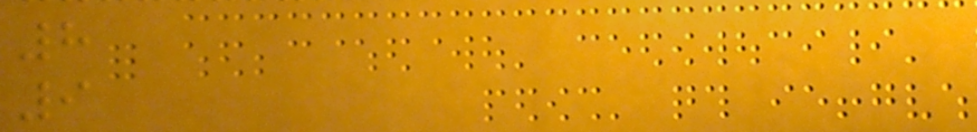8
9
